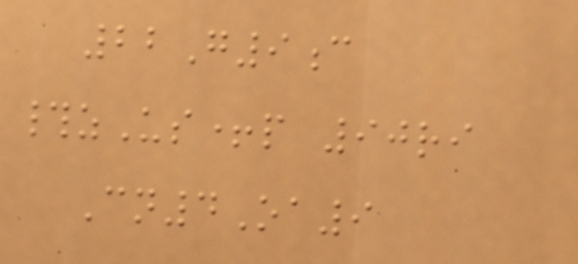22G9c
#zUs+p 90ri
Cn4Oa9
